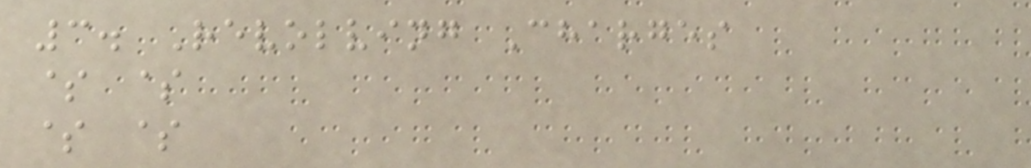3. Revolving Charges
$ $
$ $
